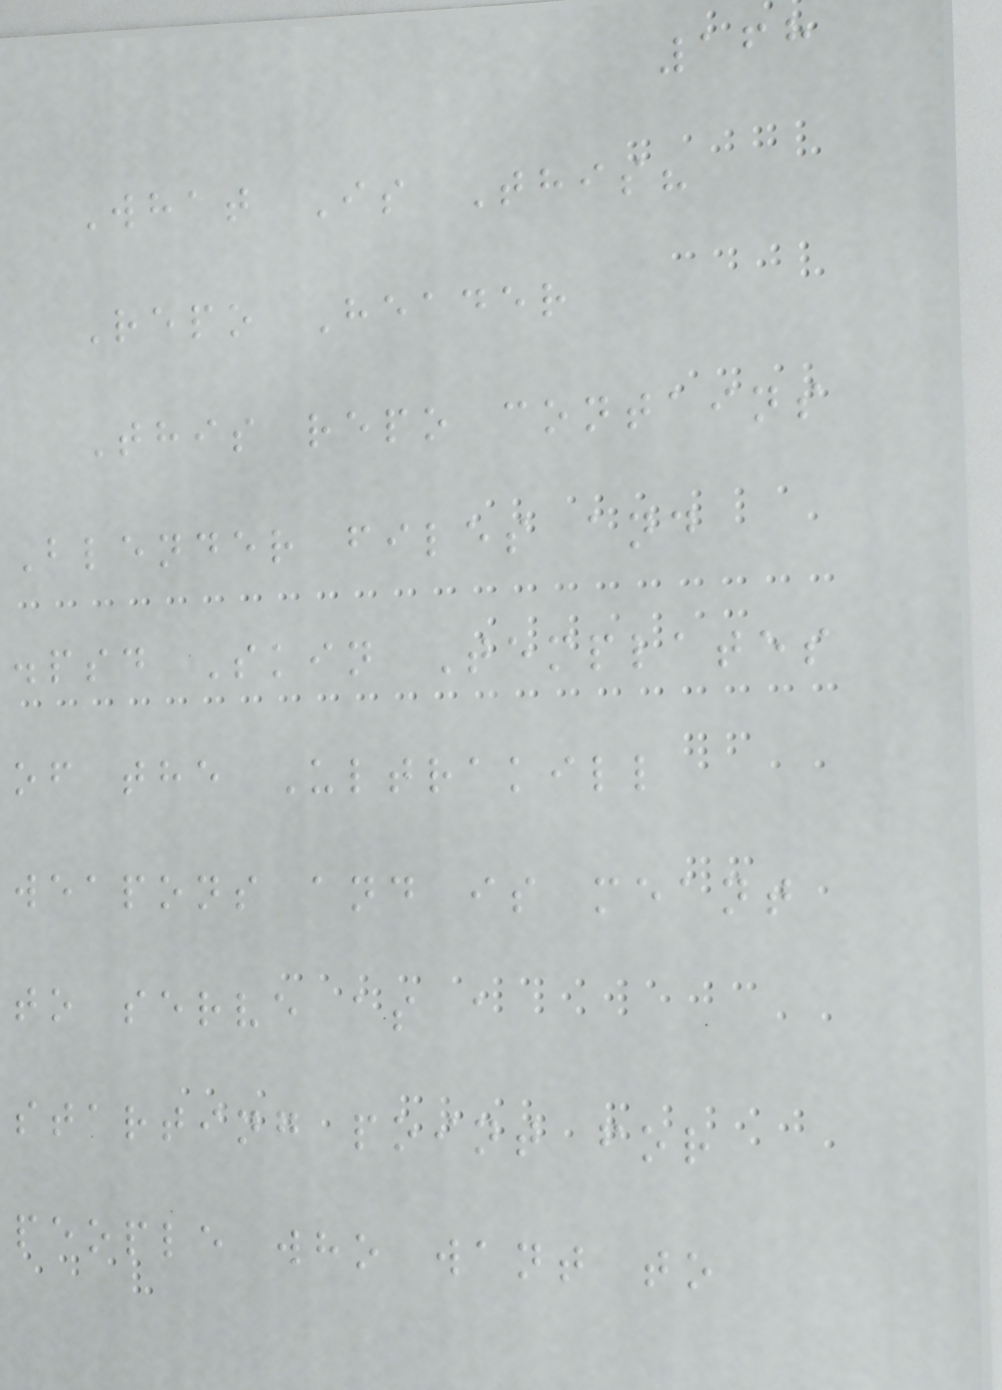168
What Is This?
Repo Header
This repo contains
Blender files and
.psd Skin Templates
of the Ultrakill
weapons and is meant
to serve as a
starting point for
people who want to
